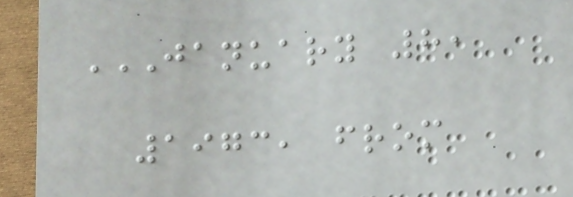JANUARY 8,
1973, FROM
